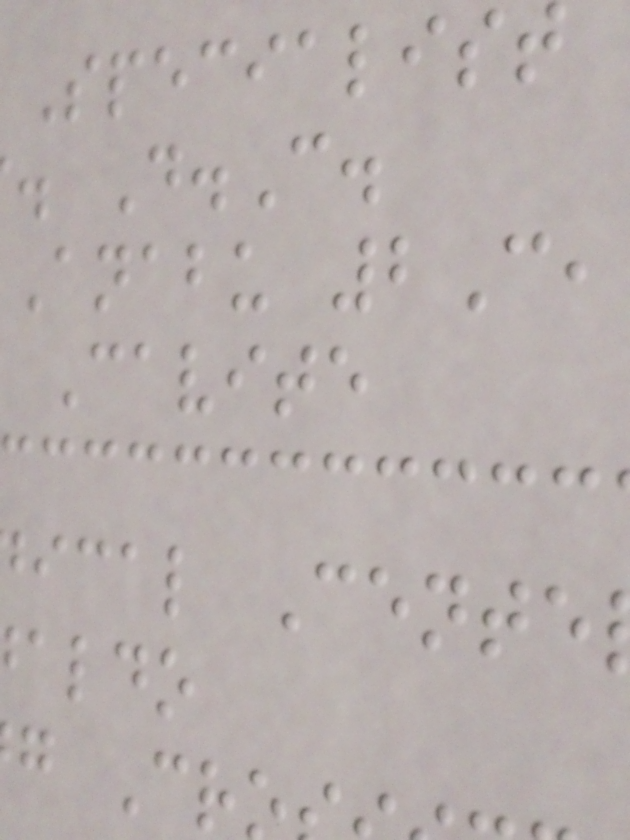Specialist
. D.C.
Anabu 2C,
Cavite
ical Cente
